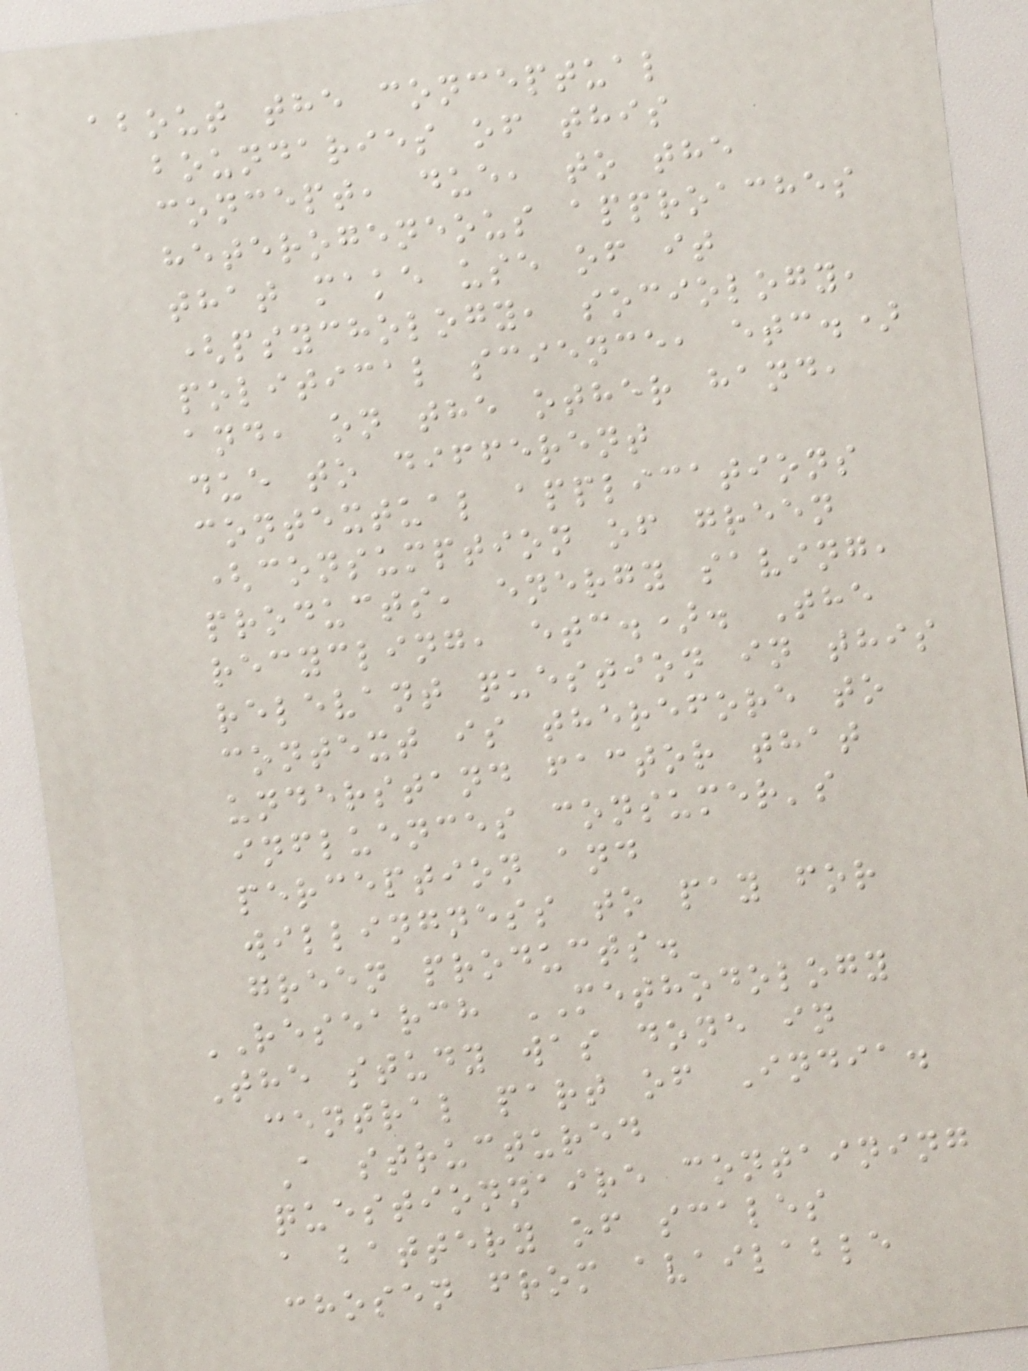about the conceptual
boundaries of this
concept, due, to the
heterogeneous approaches
that make use of it
(psychology, sociology,
political science, etc.)
and, on the other hand,
due to different
contextual applications
(consumption of green
products, energy saving,
recycling, etc.). The
relevant question in this
context is therefore to
understand factor that
influences consumer's
perception and
willingness to pay for
green products.
RESEARCH METHODOLOGY
The study was done in
central part of India.
A structured
questionnaire containing
a battery of scales
chosen from available
